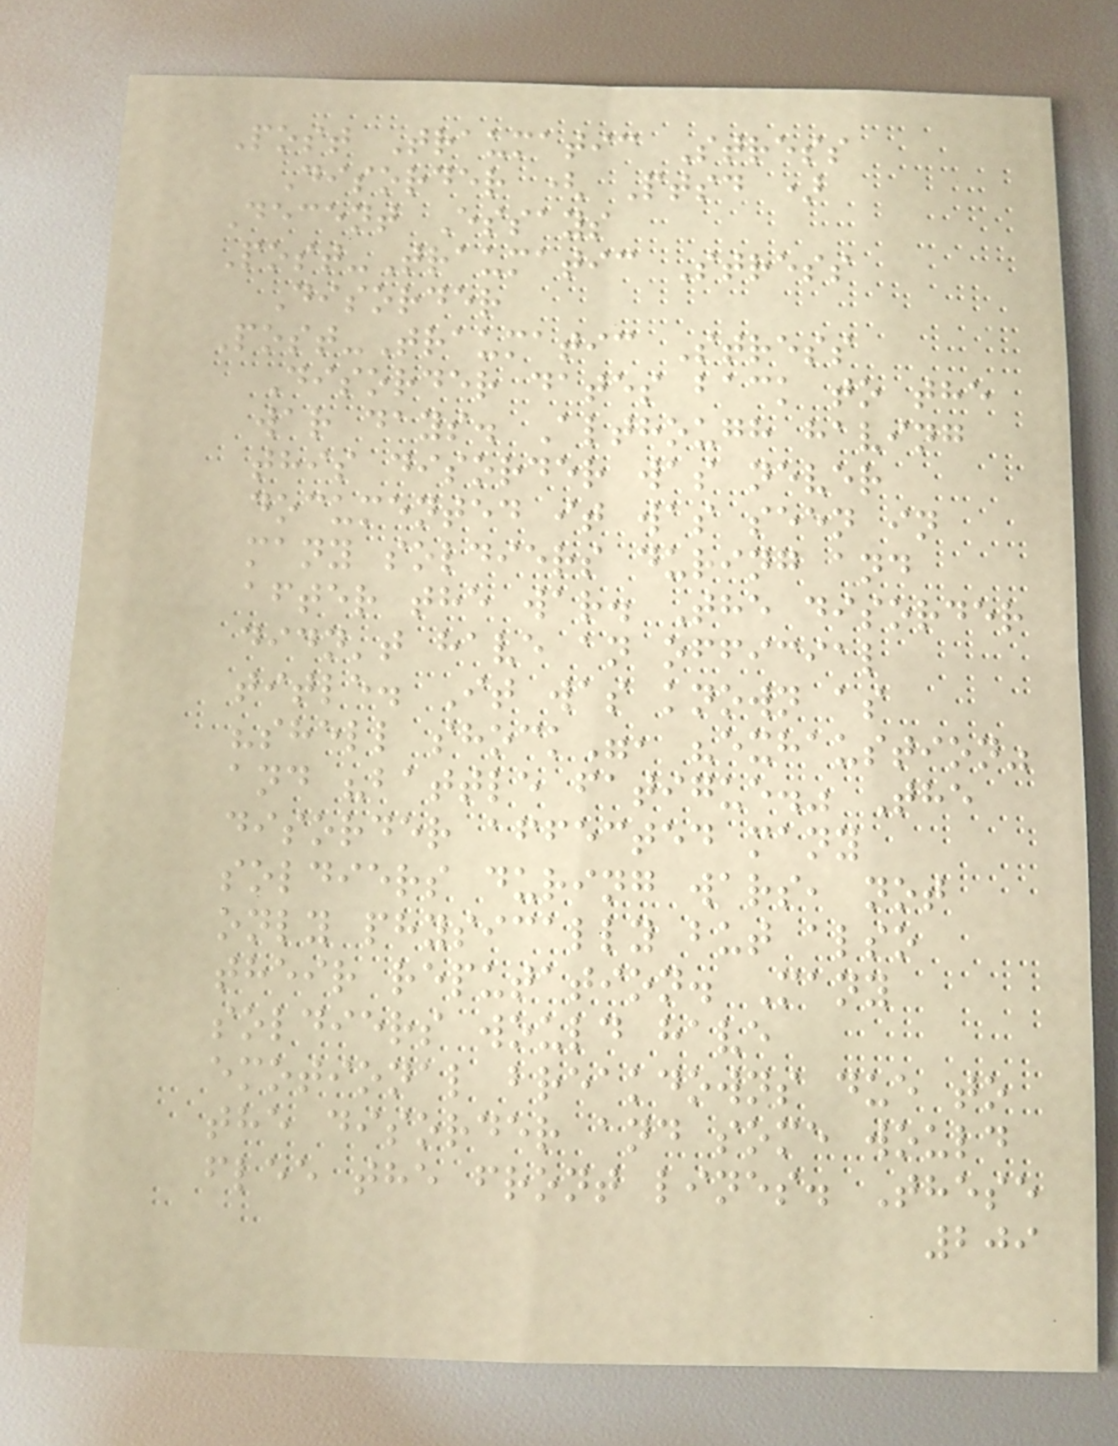Post Traumatic Stress
Disorder ( Ptsd )
Decent Essays
Post-Traumatic Stress
Disorder
Post-Traumatic Stress
Disorder dates back to the
war days. Although having
this disorder was never
documented it was seen in
many soldiers during and
after the war. The disorder
didn't have an official
title. It was known as
"shell shock", "exhaustion"
and "battle fatigue." The
disorder affected many
soldiers during wars, not
only physically but also
their reputation. Many
soldiers would have
emotional breakdowns due to
the disorder and some would
flee the front lines. These
209
